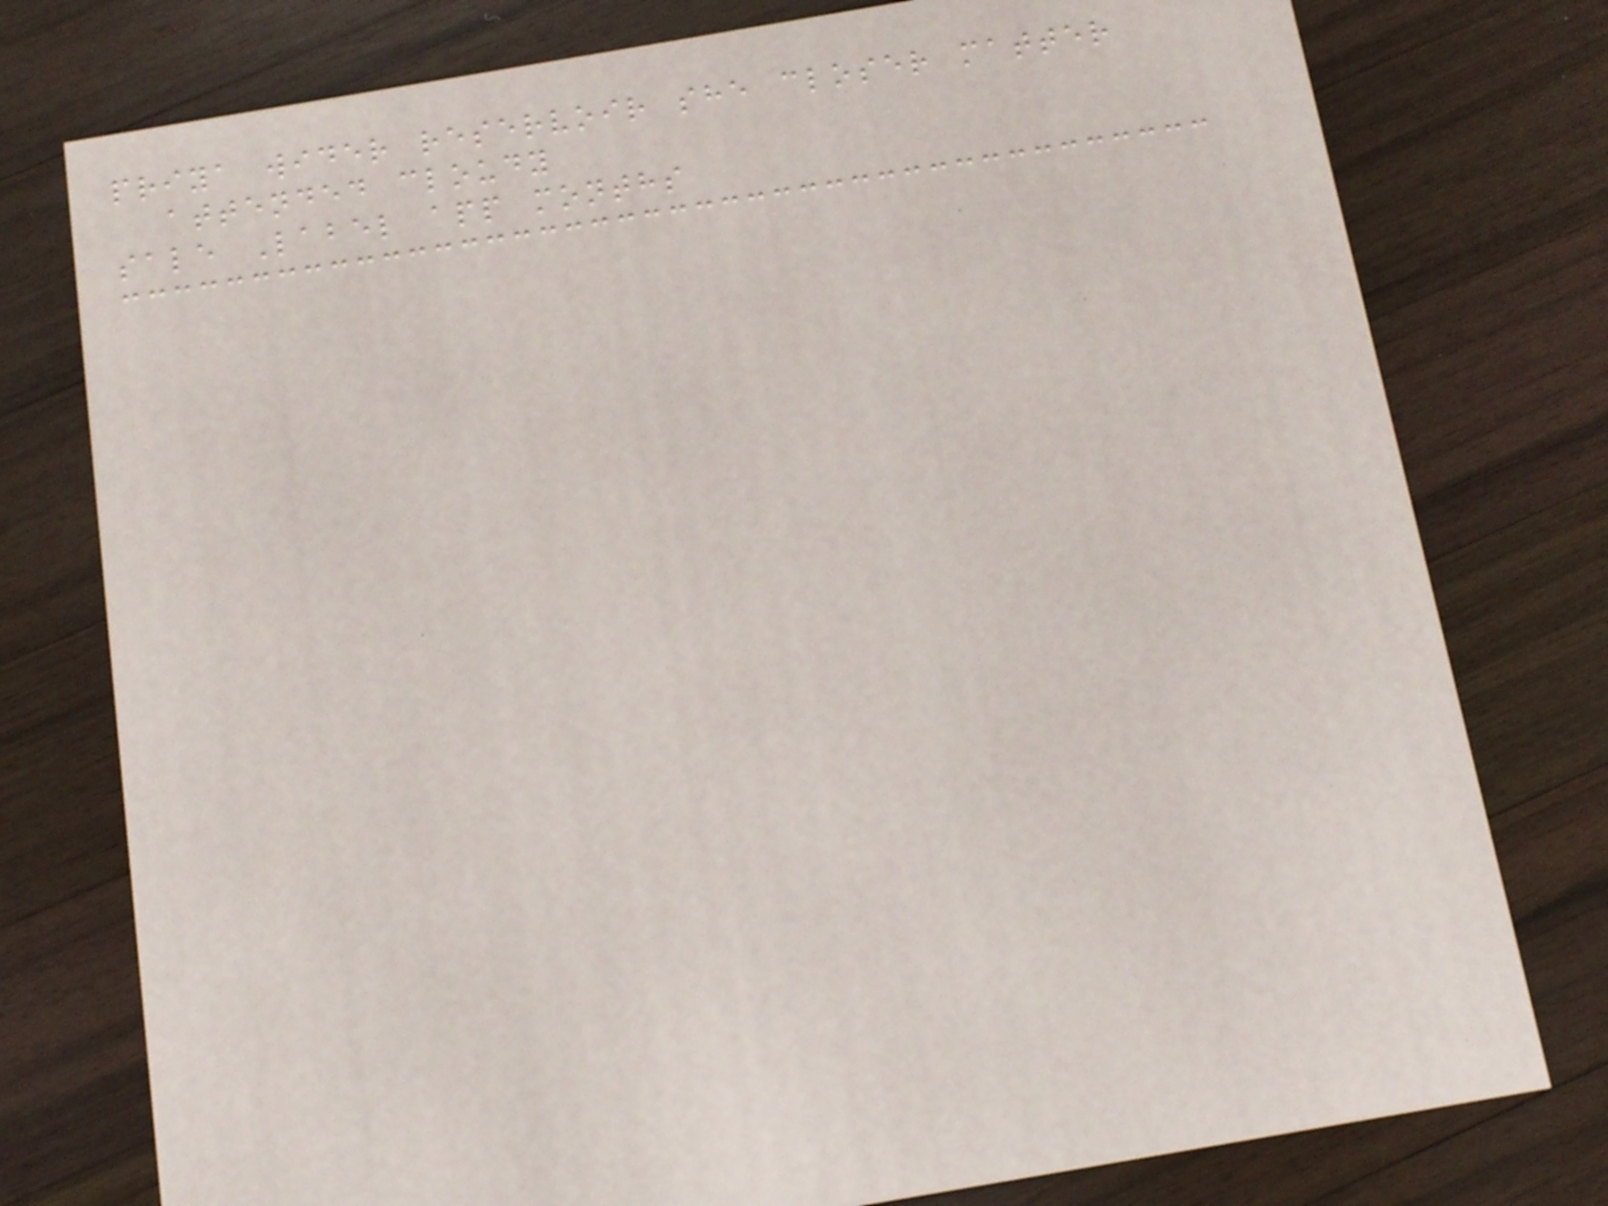priya wider reservoir she closer matter
attended cloudy
sale Label app months
